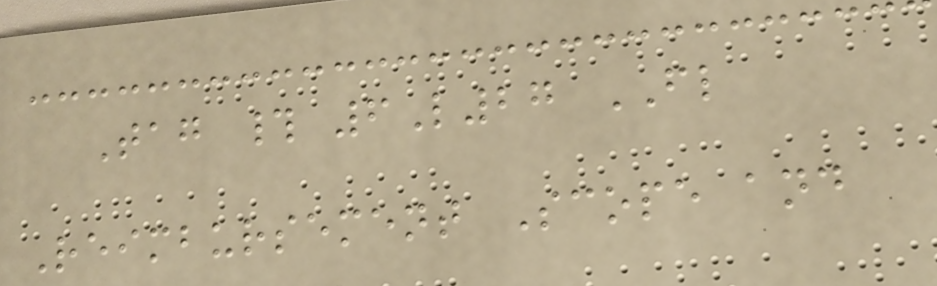Tag # 6L27 FL
Reimbursement Scope and
